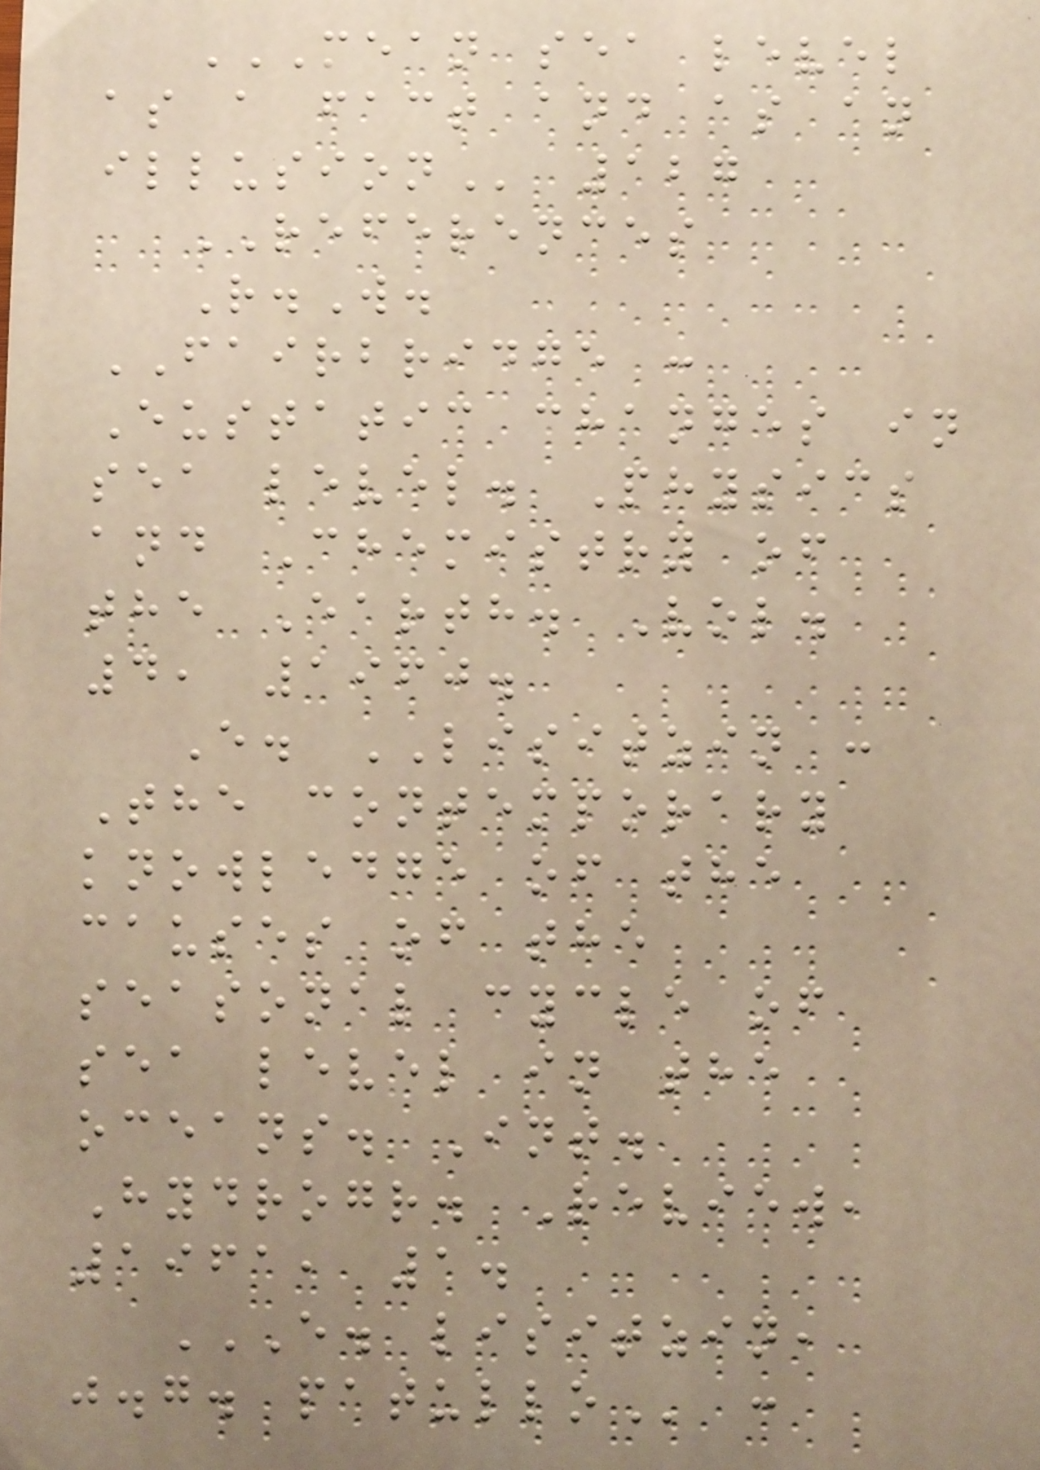MEAN SEA LEVEL
AS A FACT AND AS AN
ILLUSION 127
REFERENCES
R.W.
FAIRBRIDGE :
Eustatic changes in
sea level. Physics
and Chemistry of
the Earth. Vol.
4, 1960.
E. LISITZIN :
The contemporary
knowledge of the
causes of the
seasonal cycle of
sea level in the
oceans. Int.
Hydrogr. Review,
1961, 1.
E. LISITZIN,
J.G. PATULLO :
